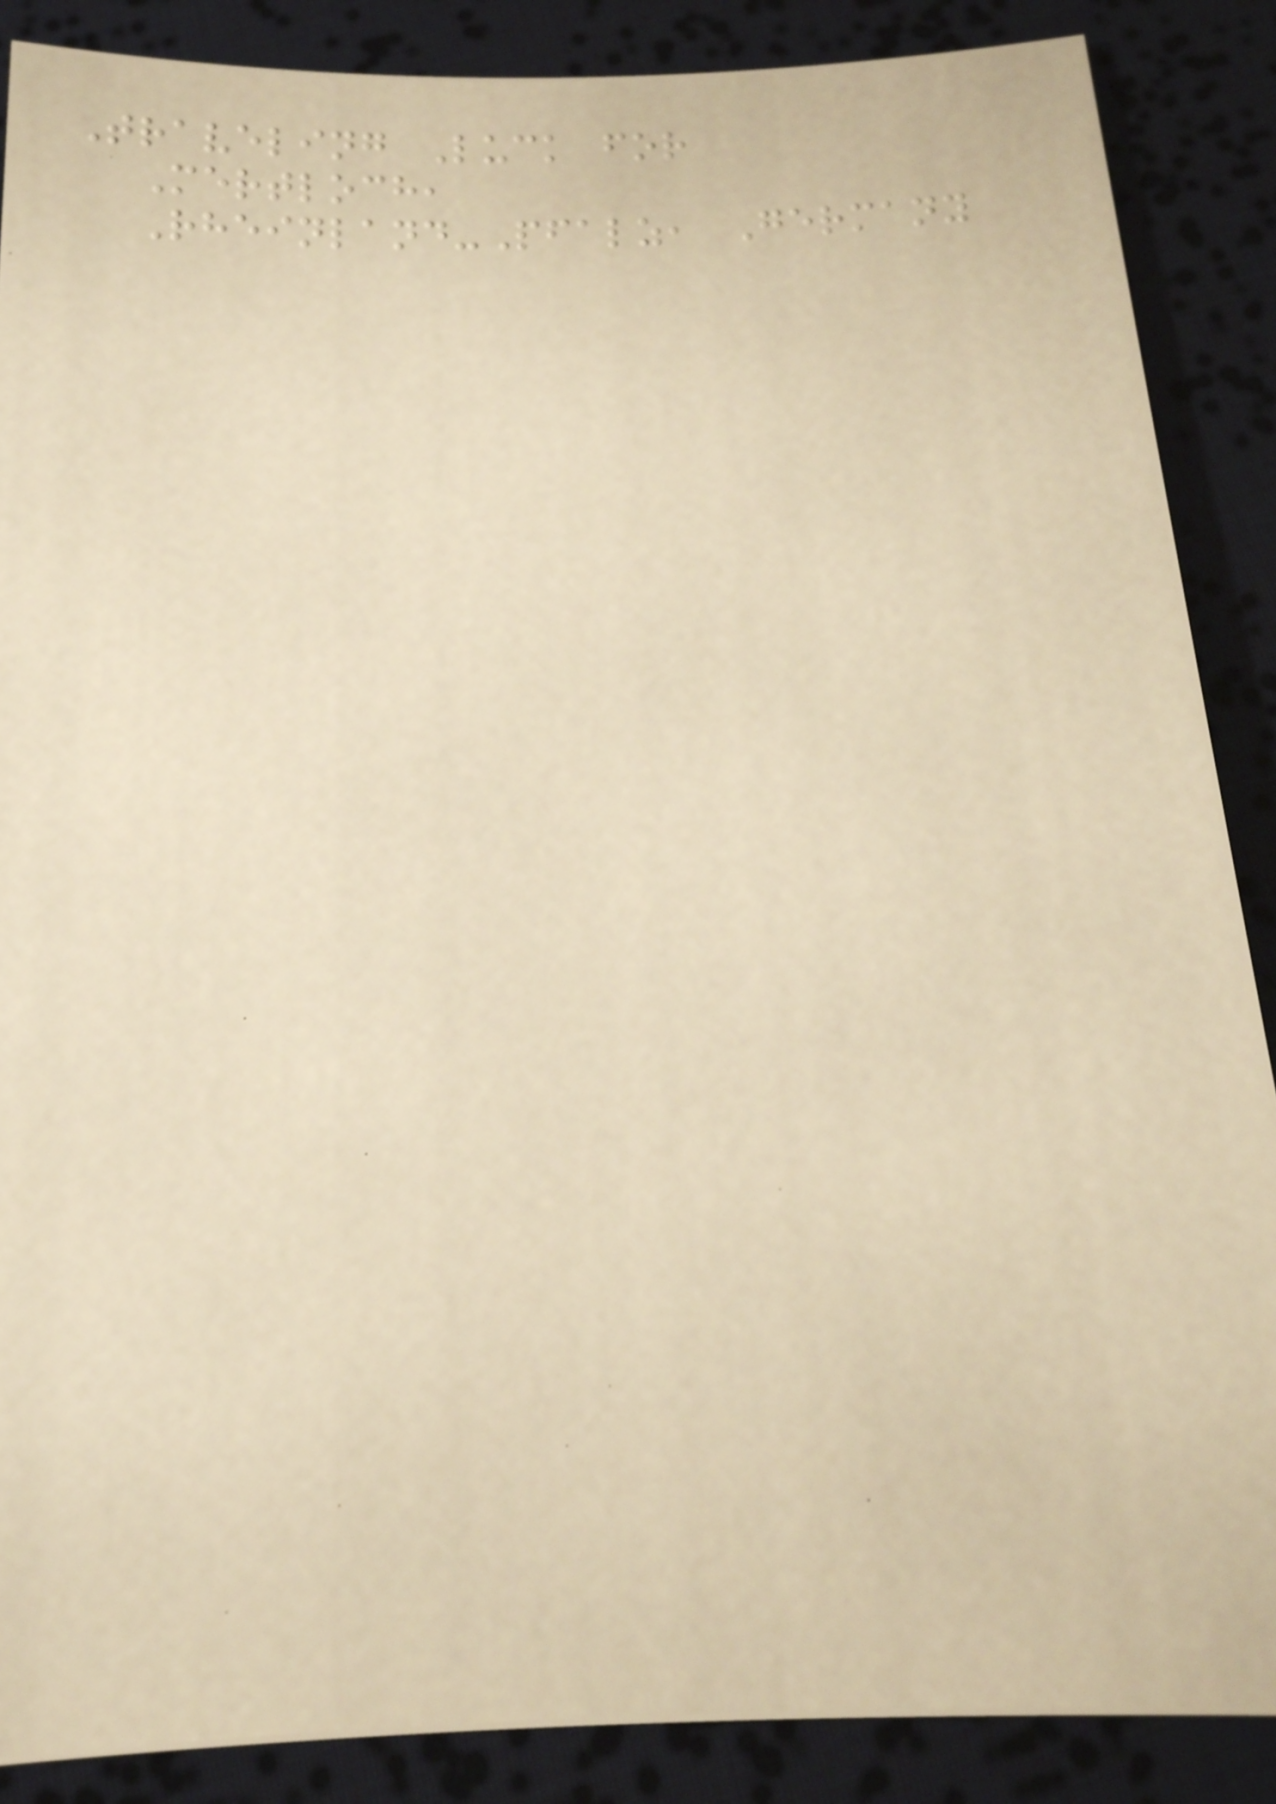Traveling Luck for
Mertloch,
Rheinland-Pfalz, Germany
